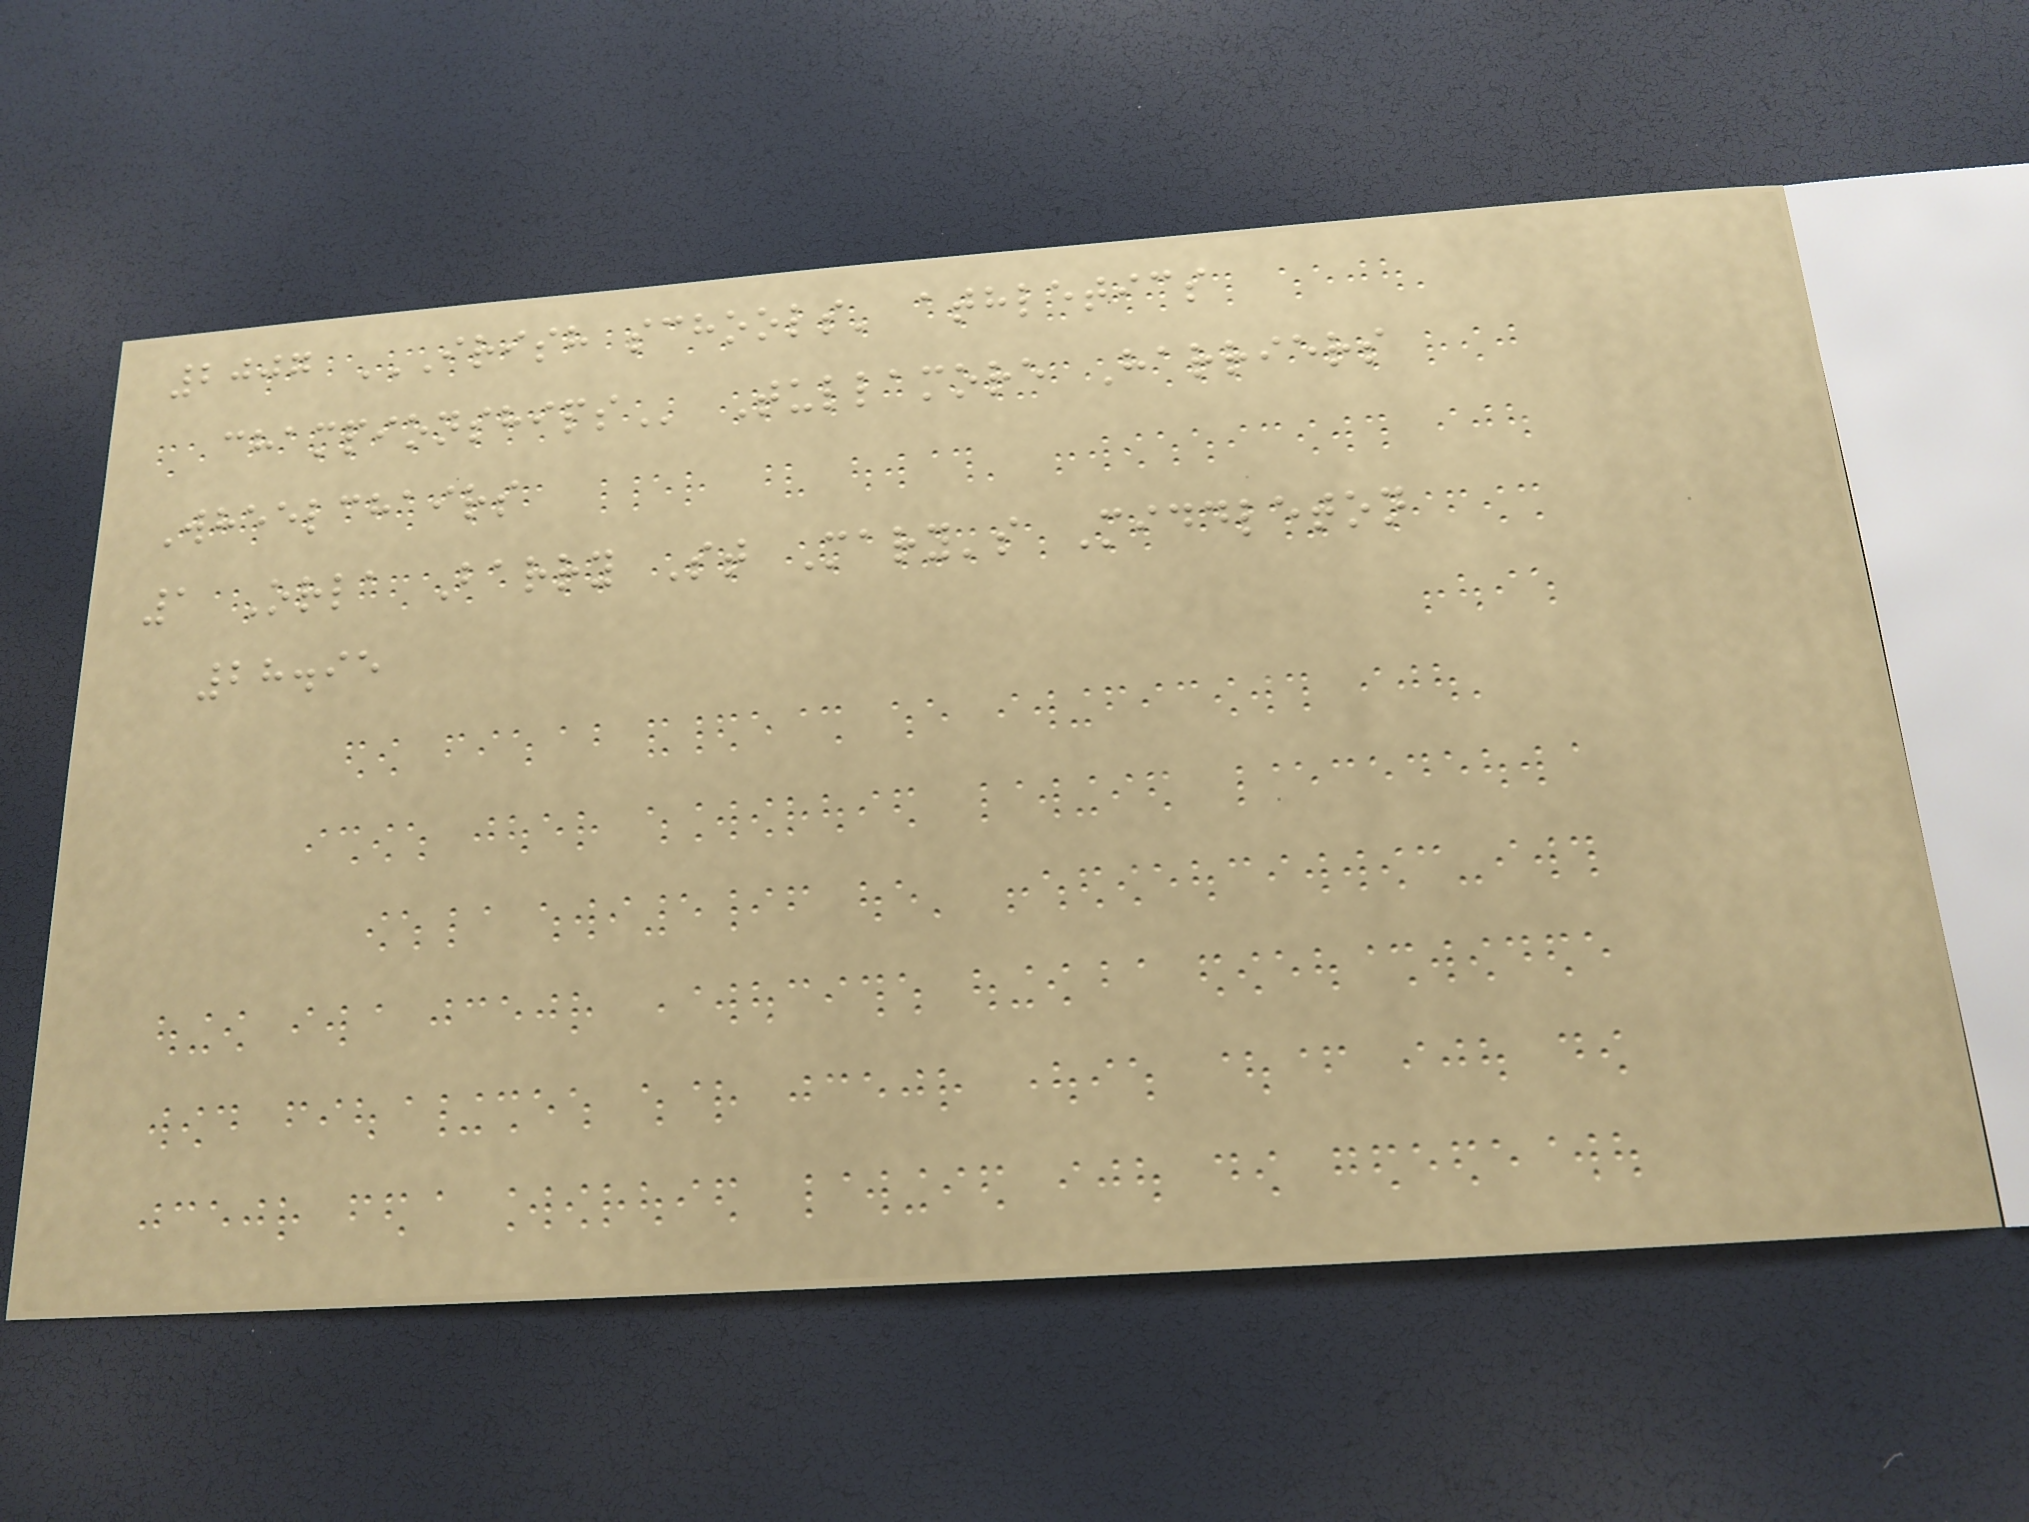2007 IRISH SCHOOLS' ATHLETICS
CHAMPIONSHIPS Tullamore Harriers
Wheelchairs
1 Orla Barry St Mary's Middleton
28.95
